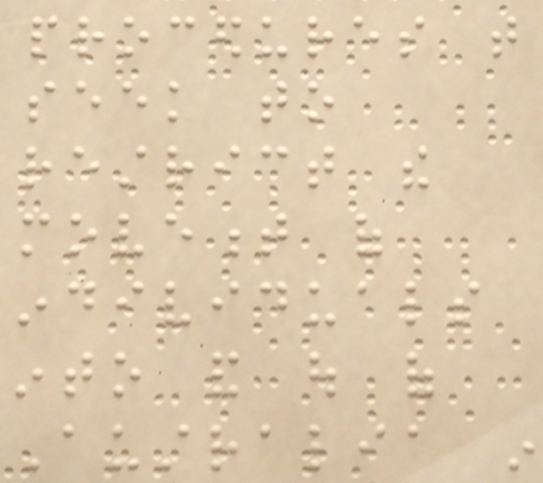procedures that
seek to
restrict the
movement of
individuals
into and out of
Australia in
